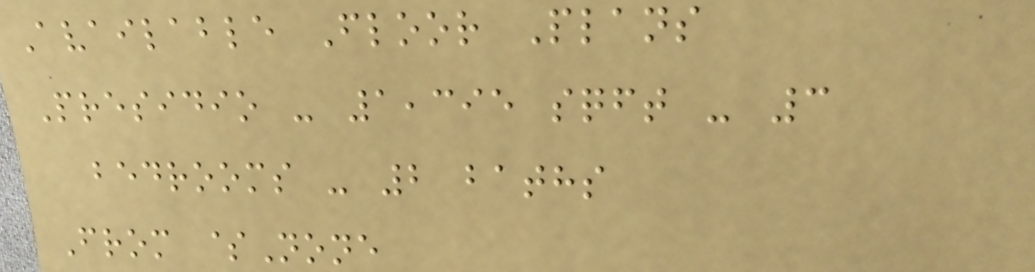Available Floor Plans
Presidio - 1,395 sqft - 3
bedrooms - 2 baths
From $None
